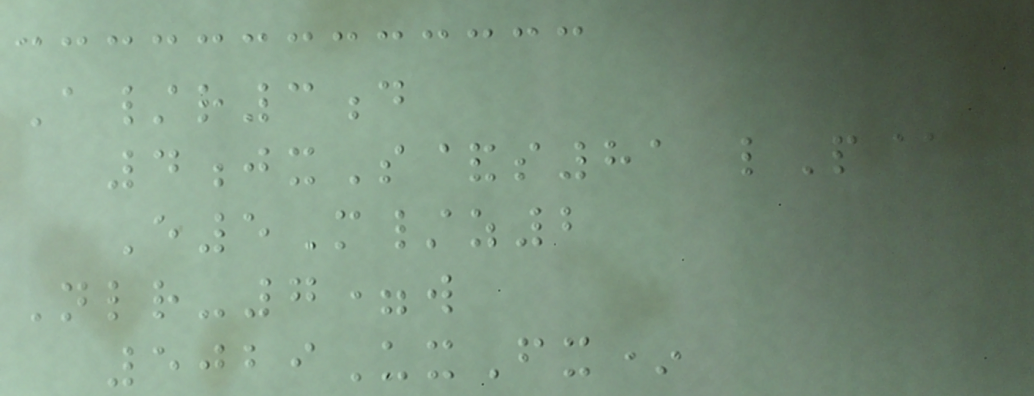A/r3d
4jxS&s81 lP@
E5M/z2
Nlr-7=w
5029UxFx*
